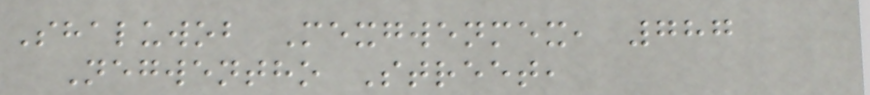Shaluwob Mexgwenmex, 787
Negwentho Street,
